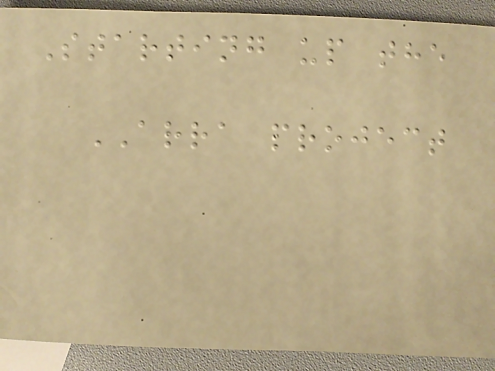Starting up the
ARRA project
